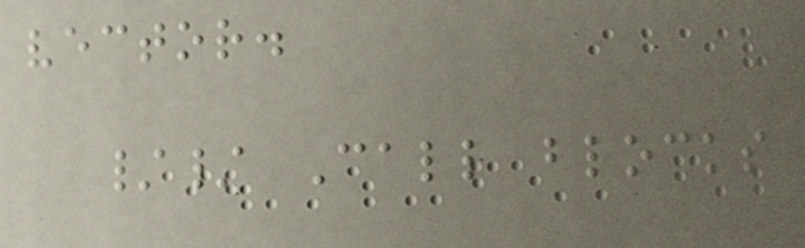vector.
// Call blocks
